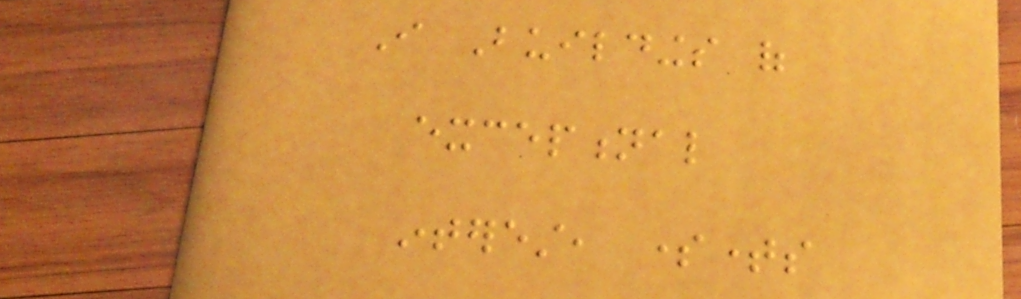I Buildings of
exceptional
interest, sometimes
